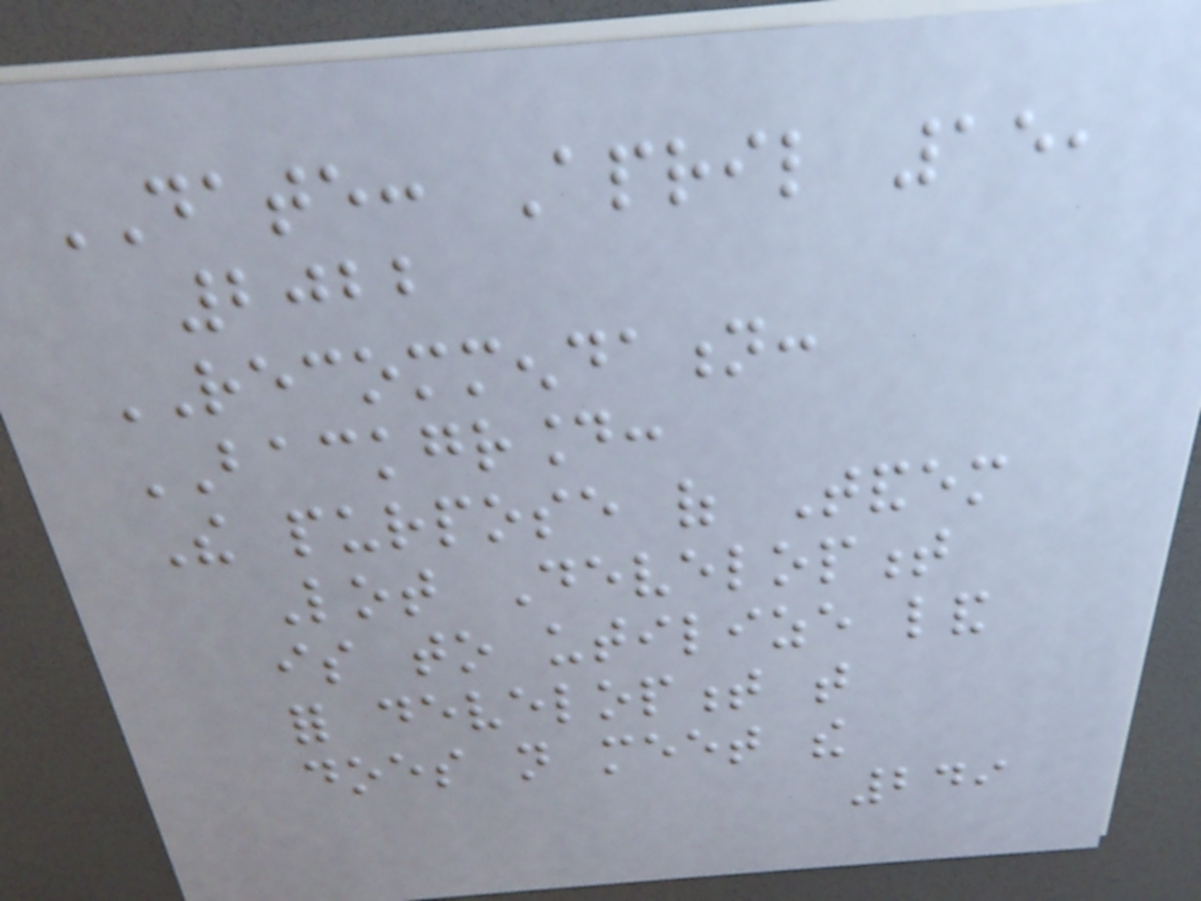DATE: April 15,
2022
RECOMMENDATION:
BACKGROUND:
The purpose of Tandem
Lot Development
is to utilize land
for development that
does not meet the
249
